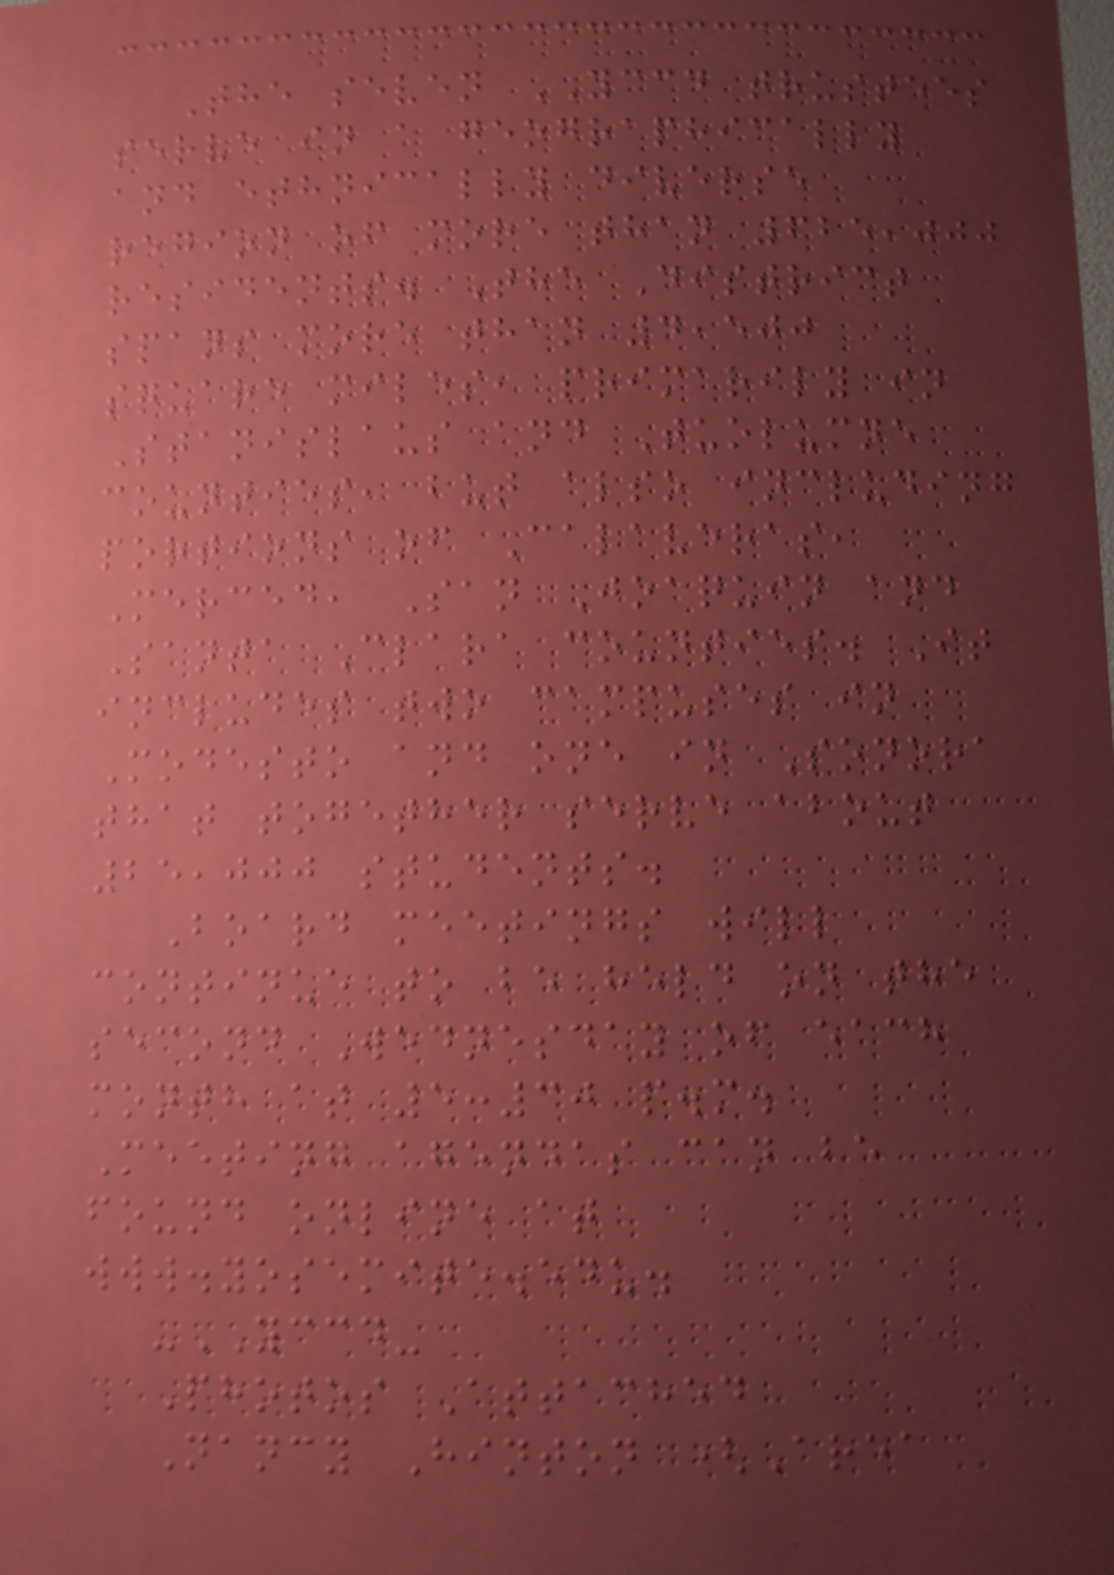The seven YCCD trustees
serve in a geographically
and ethnically diverse
region of more than 625,000
residents. The District
spans more than 4,500
square miles, primarily in
Stanislaus and Tuolumne
counties, but also including
portions of Calaveras,
Merced, San Joaquin and
Santa Clara counties. It
includes two campuses in
Modesto and one in Sonora
that together serve about
25,000 students.
Board meetings will
continue to be held on the
second Wednesday of each
month at 5:30 p.m.
Meeting agendas can be
found online at
www.yosemite.edu.
-YCCD-
Photos Attached
Nancy Hinton (Area
